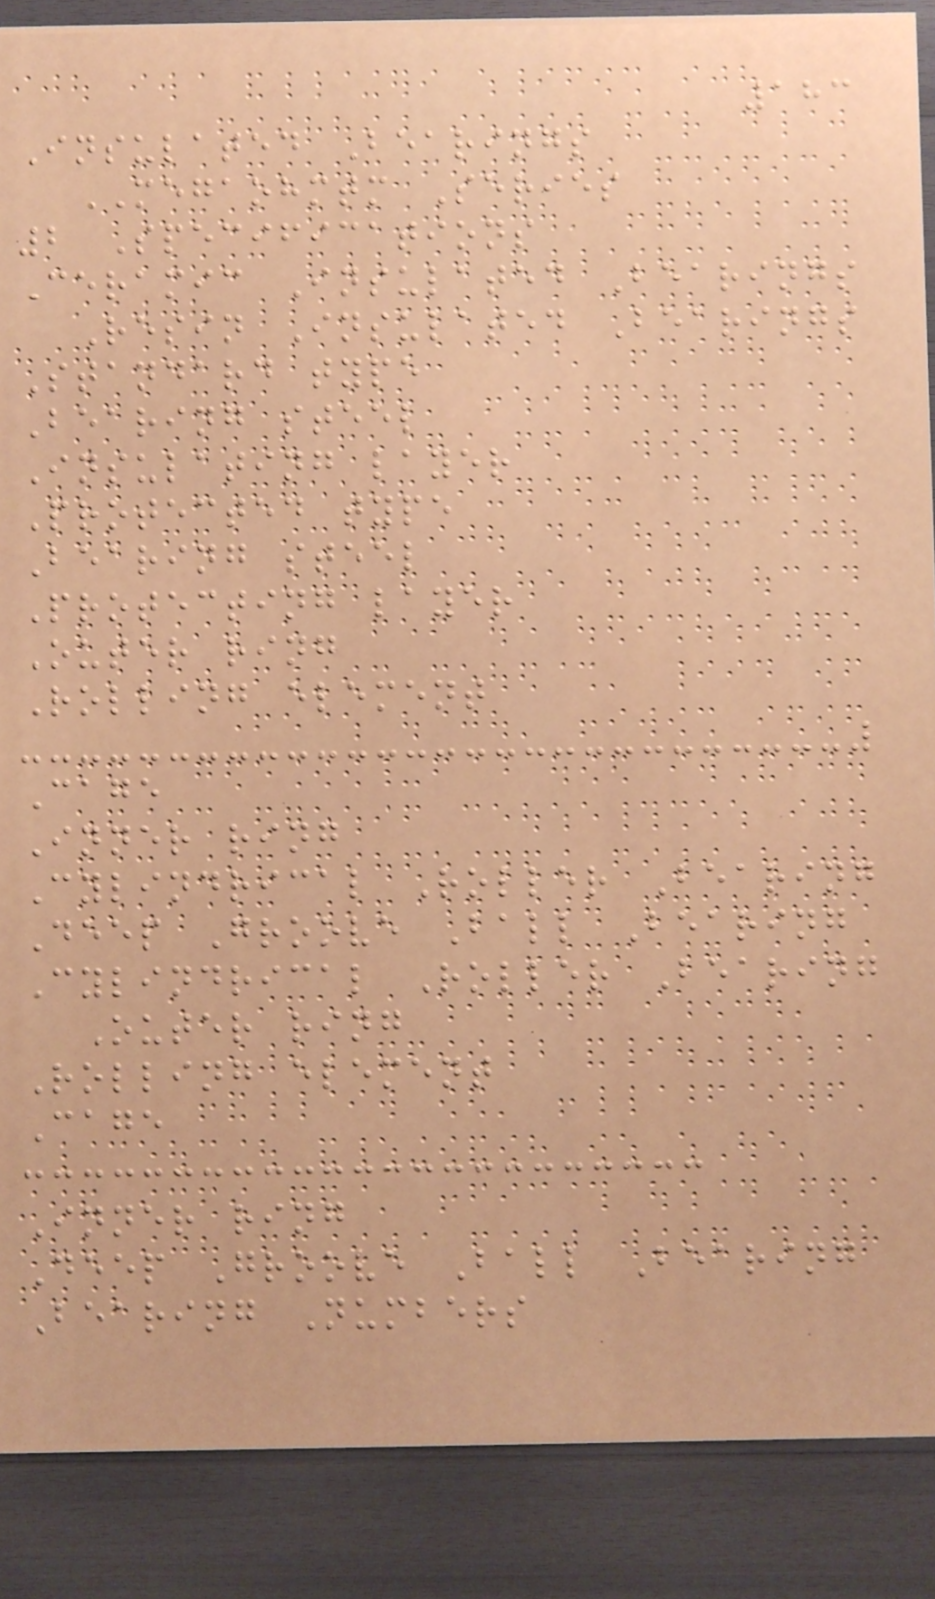183
Insulated Bearings
MEGAOHMTM Series
2 Specifications
Ceramic Insulated Bearings
Resin Insulated Bearings
Standard type
Bearing steel
Insulating layer
Protected type
Bearing steel
Protecting layer
Outer ring
Rolling element
Cage
Inner ring
Cylindrical Roller Bearing
Deep Groove Ball Bearing
Cylindrical Roller Bearing
Outer ring
Rolling element
Cage
Inner ring
Deep Groove Ball Bearing
Bearing Numbers
